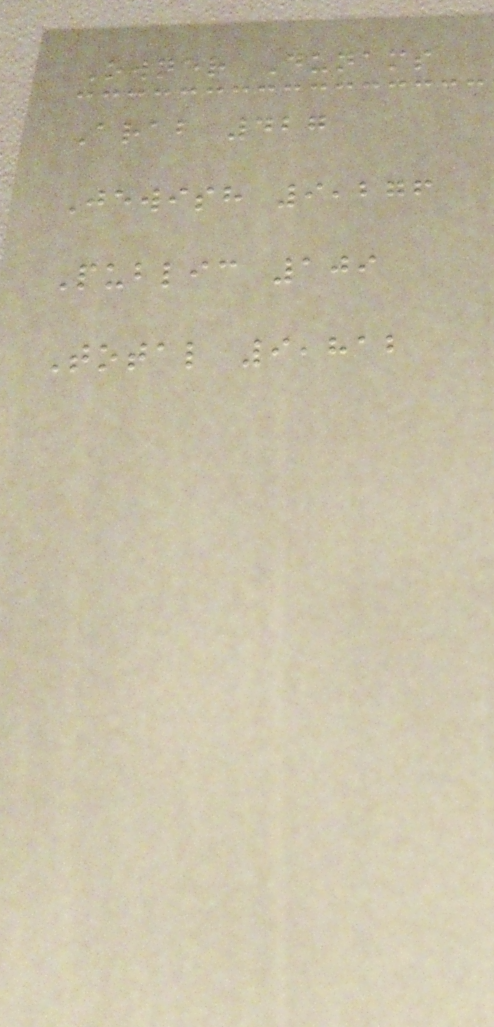Owner Dunams
Arab 427
Jewish 9,276
Public 109
Total 9,812
